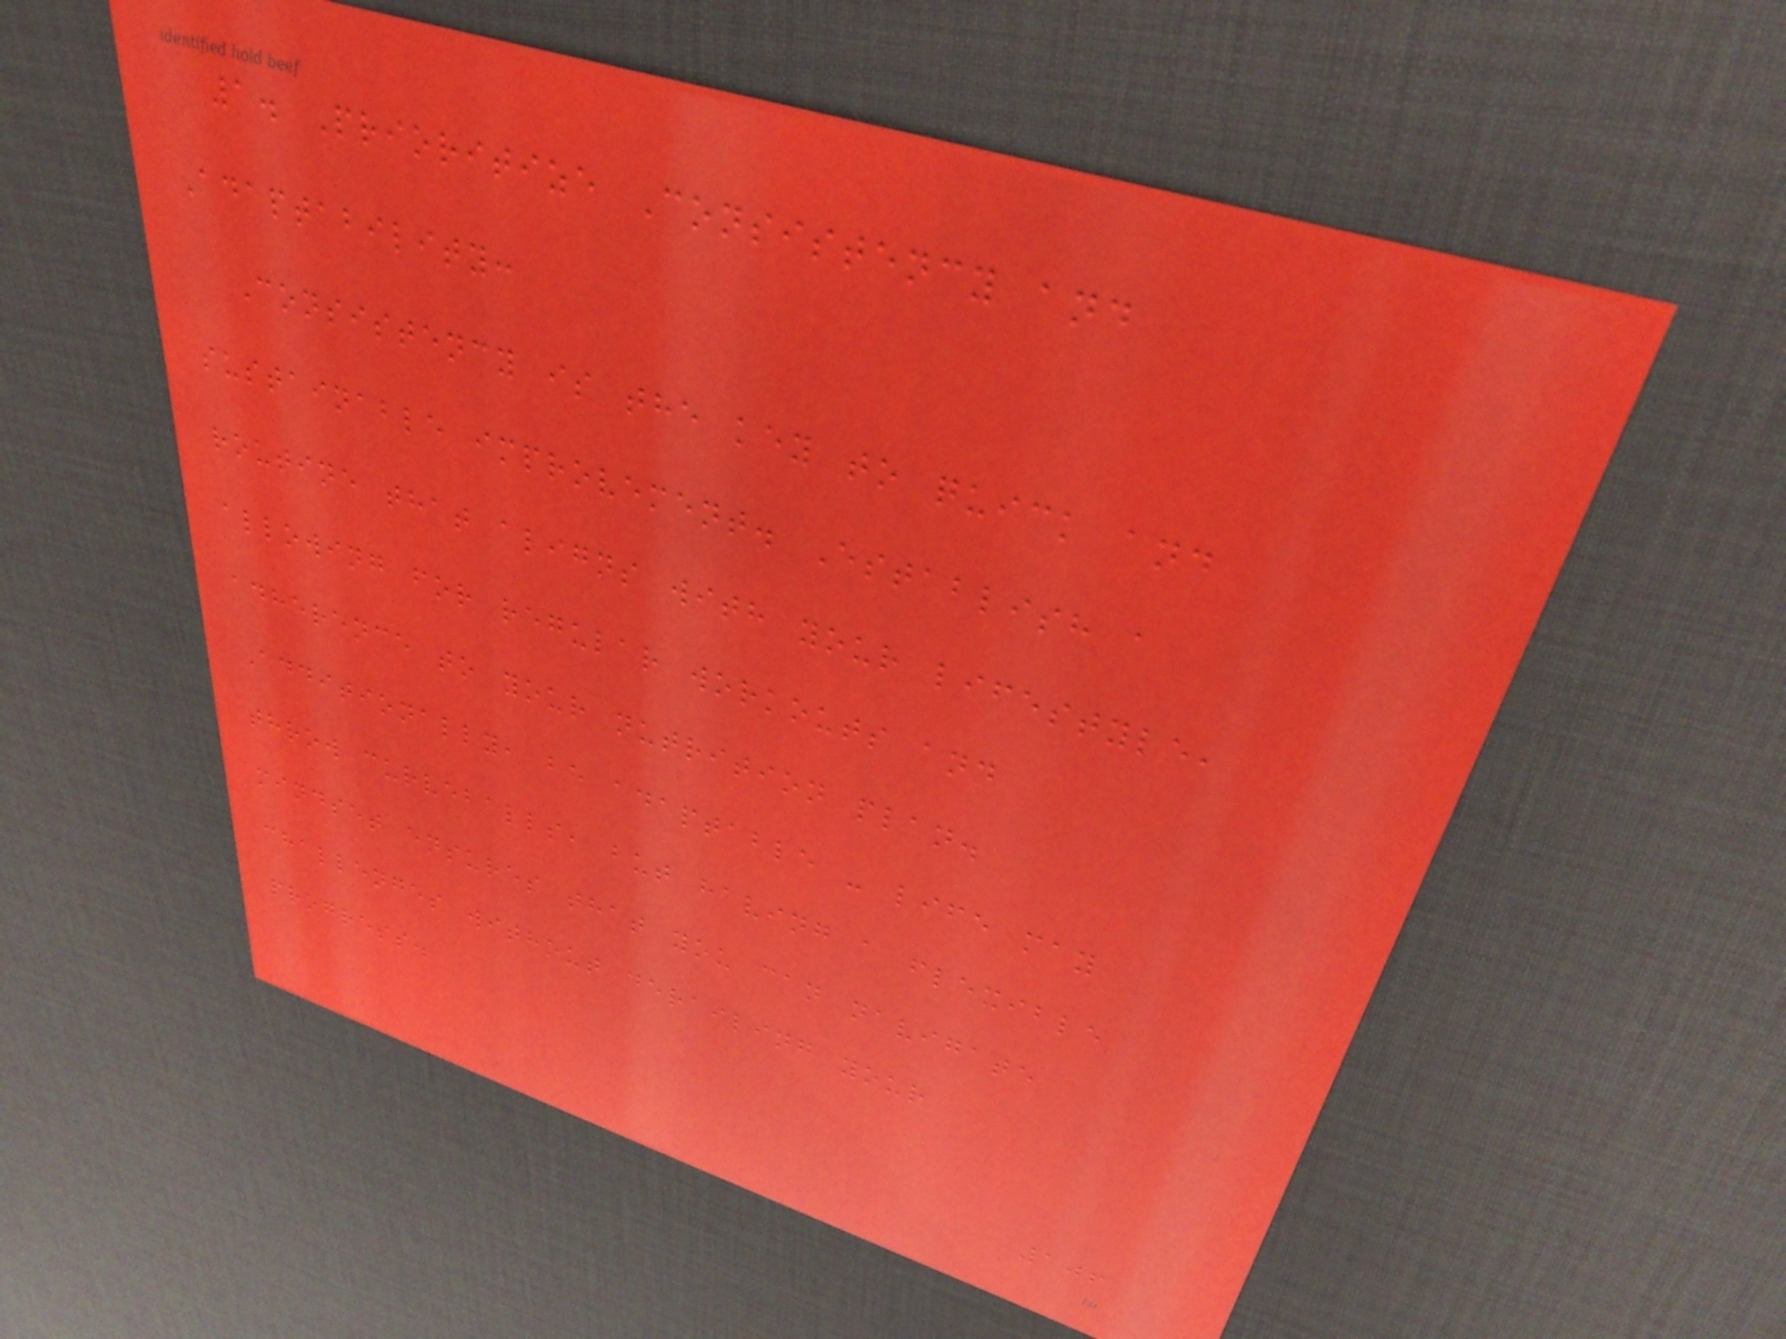1. Prioritize Consistency and
Adaptability:
Consistency is the key to quick and
sustainable improvement. Establish a
routine that aligns with your lifestyle,
allowing for regular workouts and
adherence to your nutrition plan.
Additionally, be adaptable - life may
throw curveballs, but having a flexible
mindset ensures that you can navigate
challenges without derailing your
progress.
106
